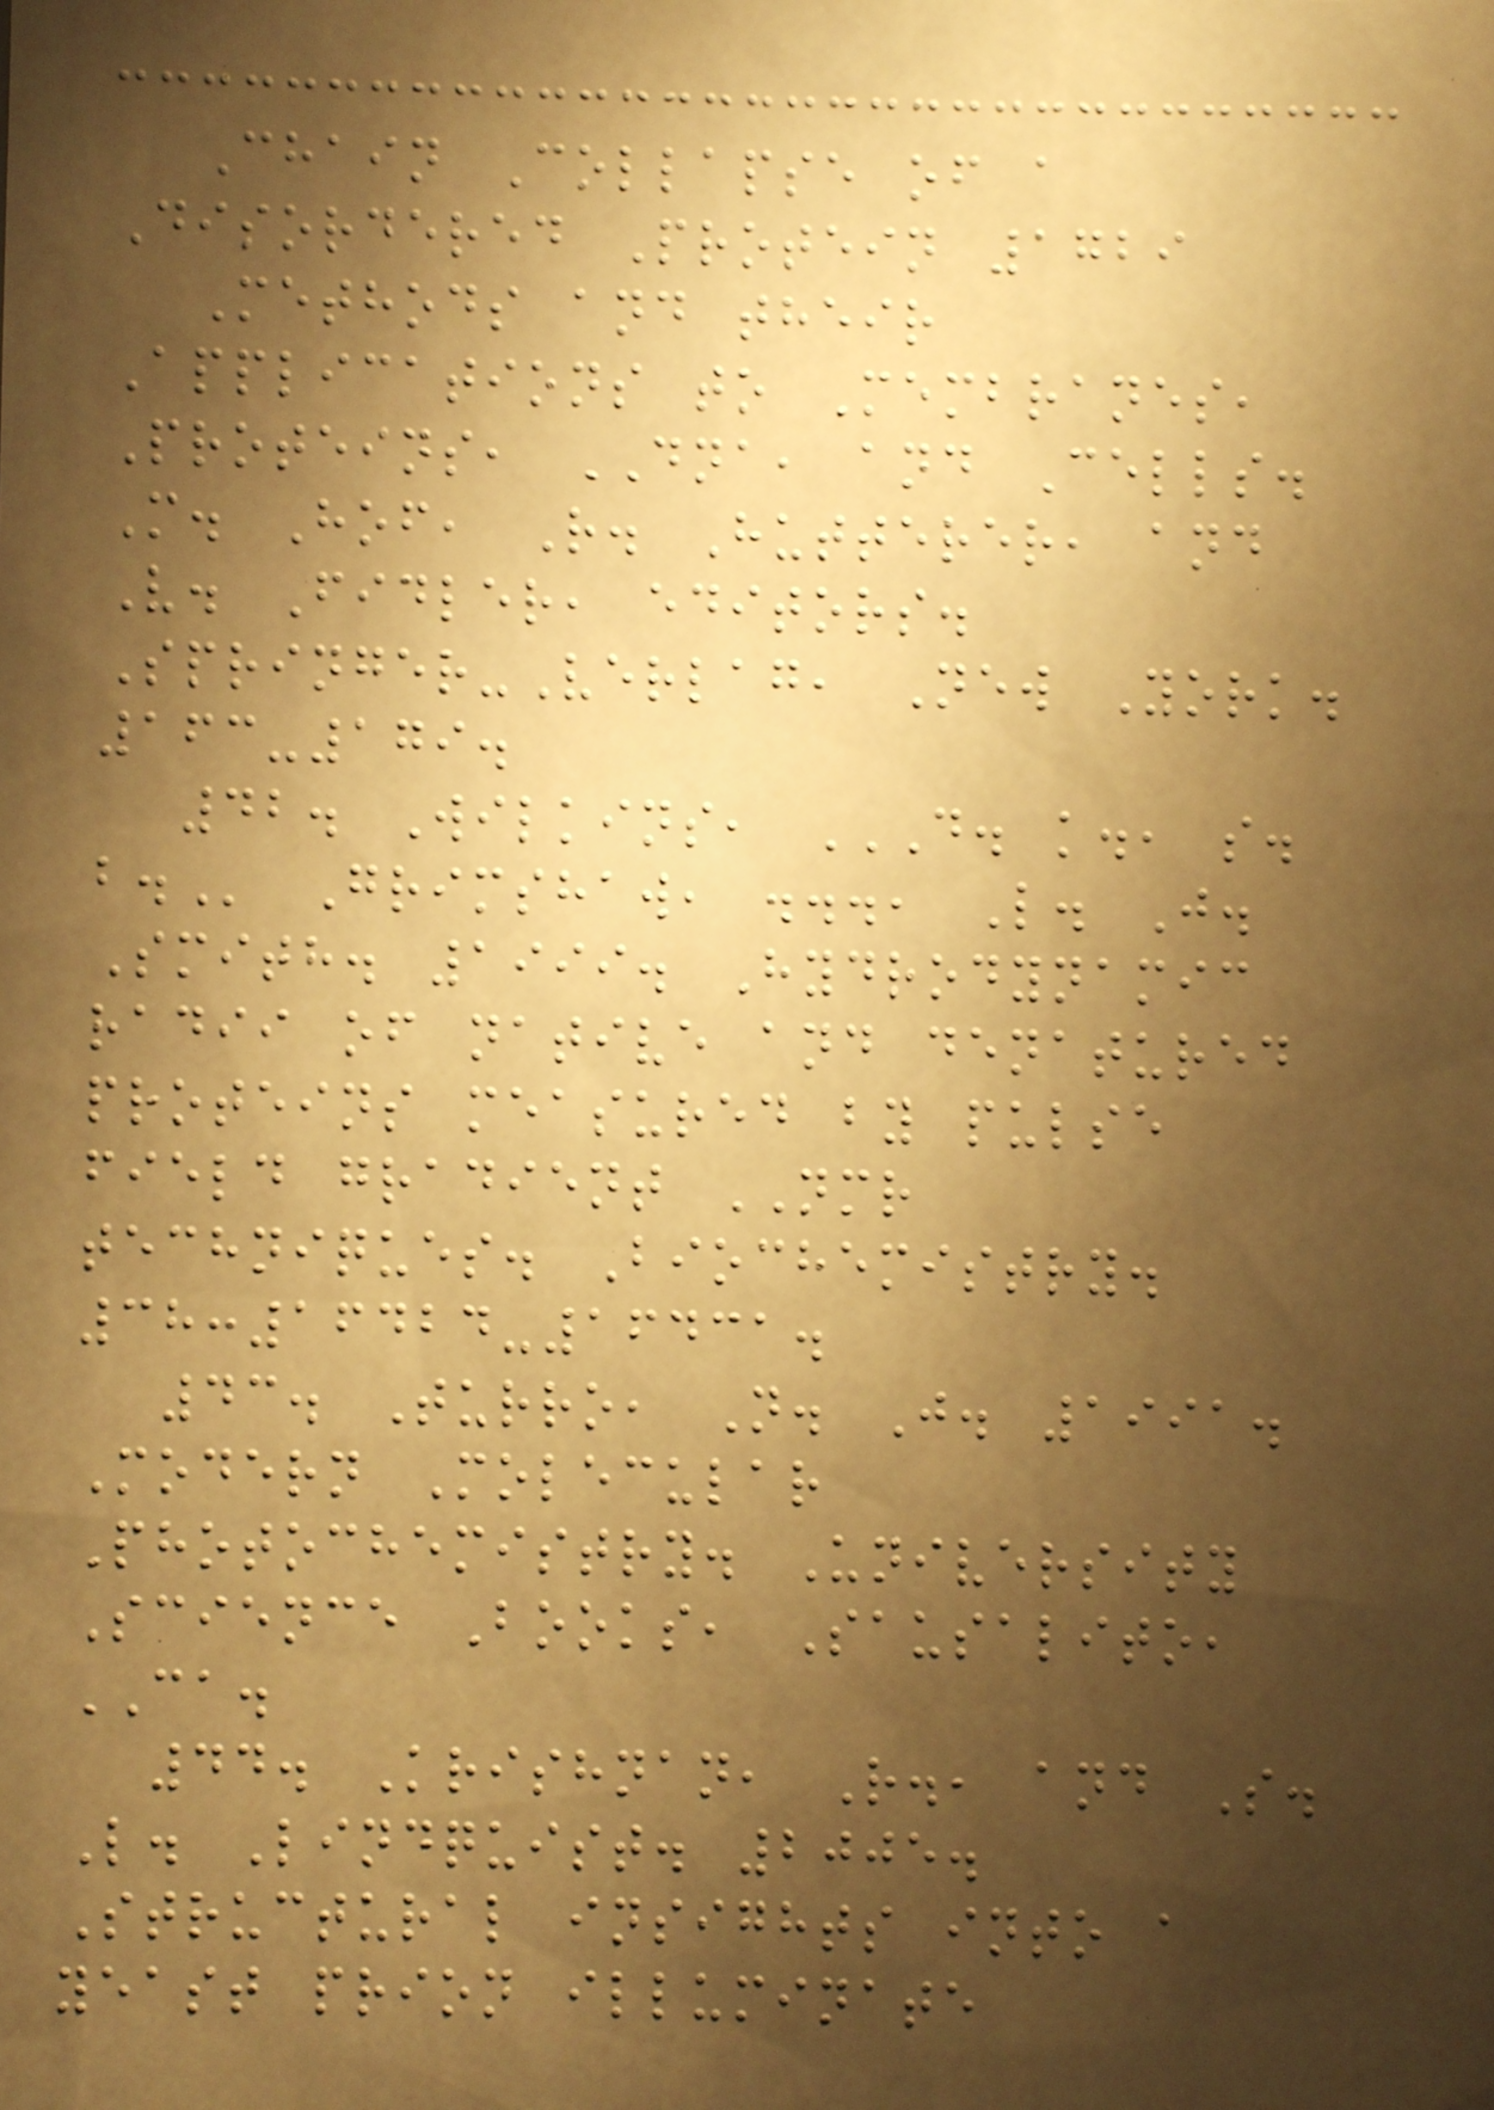Chain Collapse of a
Disordered Protein 1729
Methods and their
Applications to Membranes,
Proteins, DNA, and Cells.
M. Hof, R. Hutterer, and
V. Fidler, editors.
Springer-Verlag, New York.
163-179.
42. Wilkins, D. K., S.
B. Grimshaw, ..., L. J.
Smith. 1999. Hydrodynamic
radii of native and denatured
proteins measured by pulse
field gradient NMR
techniques. Biochemistry.
38:16424-16431.
43. Turro, N. J. 1991.
Modern Molecular
Photochemistry. University
Science Books, Sausalito,
CA.
44. Krishnan, R., and S.
L. Lindquist. 2005.
Structural insights into a
yeast prion illuminate
